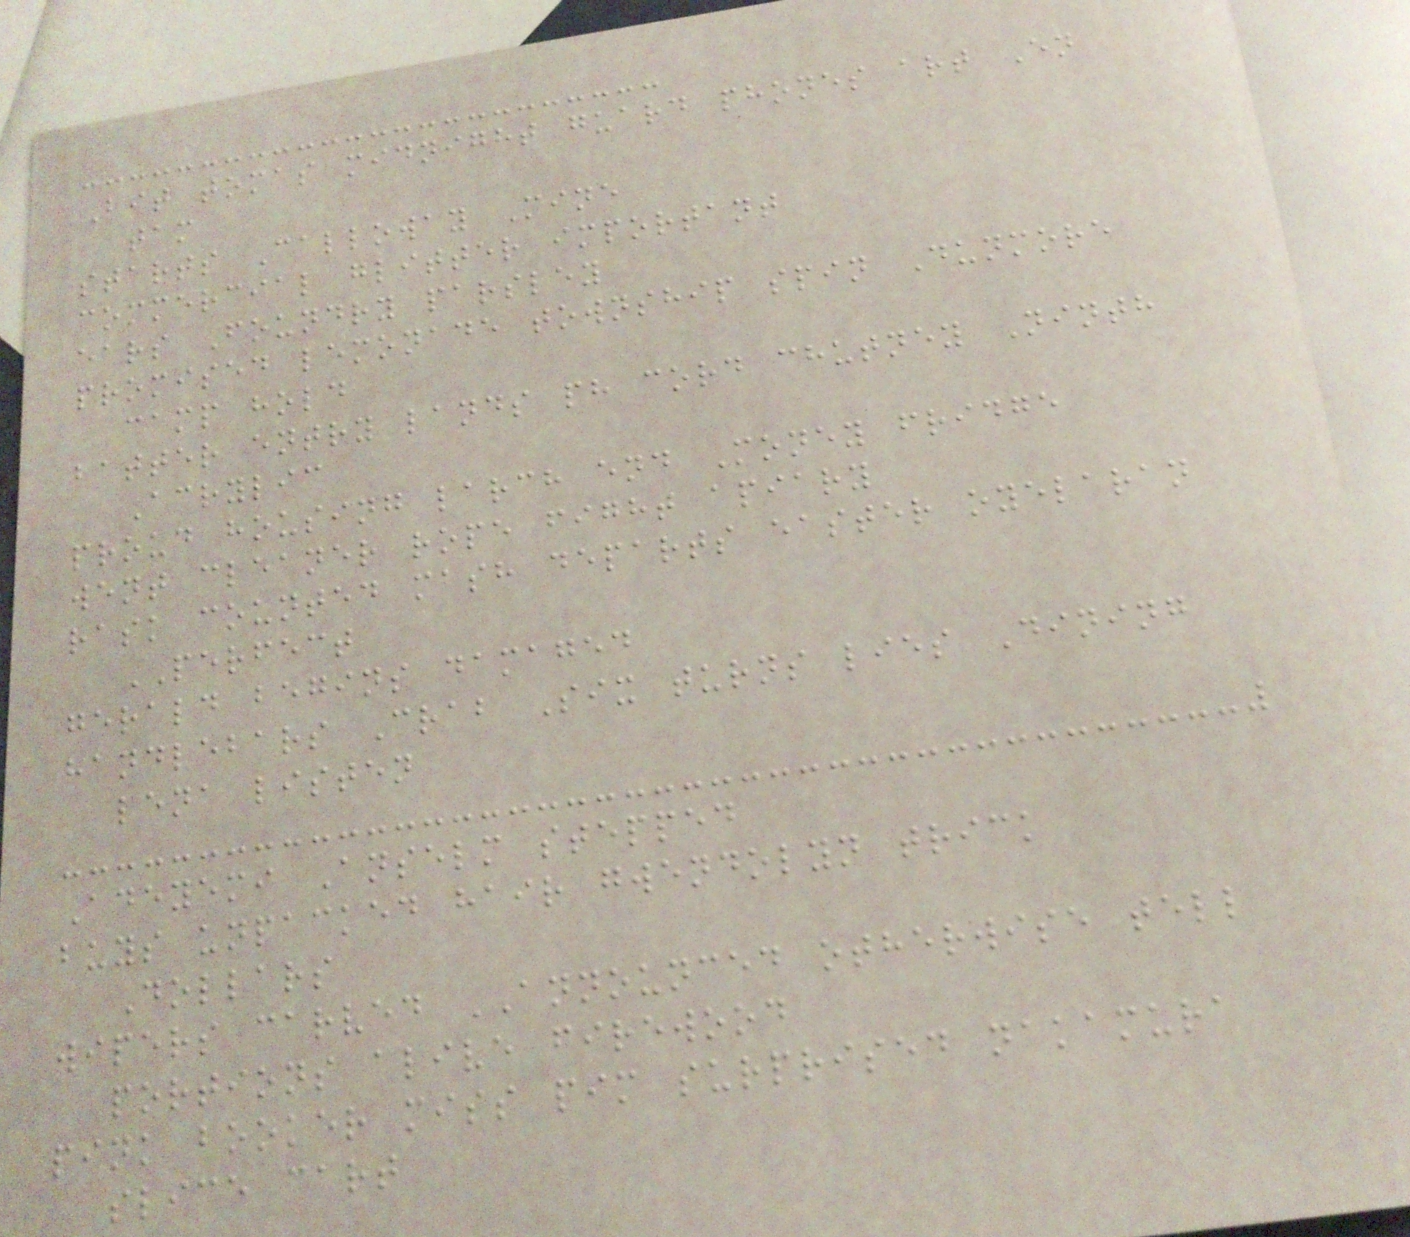Bit tomas midnight guard phones art En
tam
starts Calloway Mine
commercial glitter important
ears Foundry parsley
promised lemonade township spin Dunmore
camp hold
batter entry lands ph cord chutney Ninth
Acrylic
proud housing larch end Money fridge
went cleaner rope fight apiary
rask counted mash departs easter oyelaran
PERFECT
gerald begins damaged
handlebars Crab Six turns lies Dining
lena listen
Adeyemi Anselm stepped
buys unpacked hair gwendolyn trick
Dollars
wipers carved ANNOUNCED otherwise tell
portions alive firewood
pink booker miss pim surprised nakamura
slice cart
